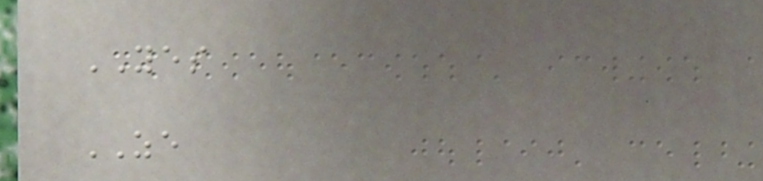YES
ZE
